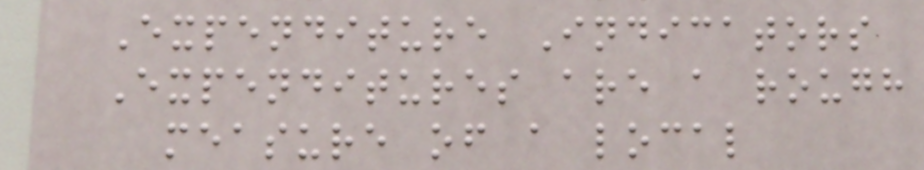Expenditure Indicators
Expenditures are a rough
measure of a local
